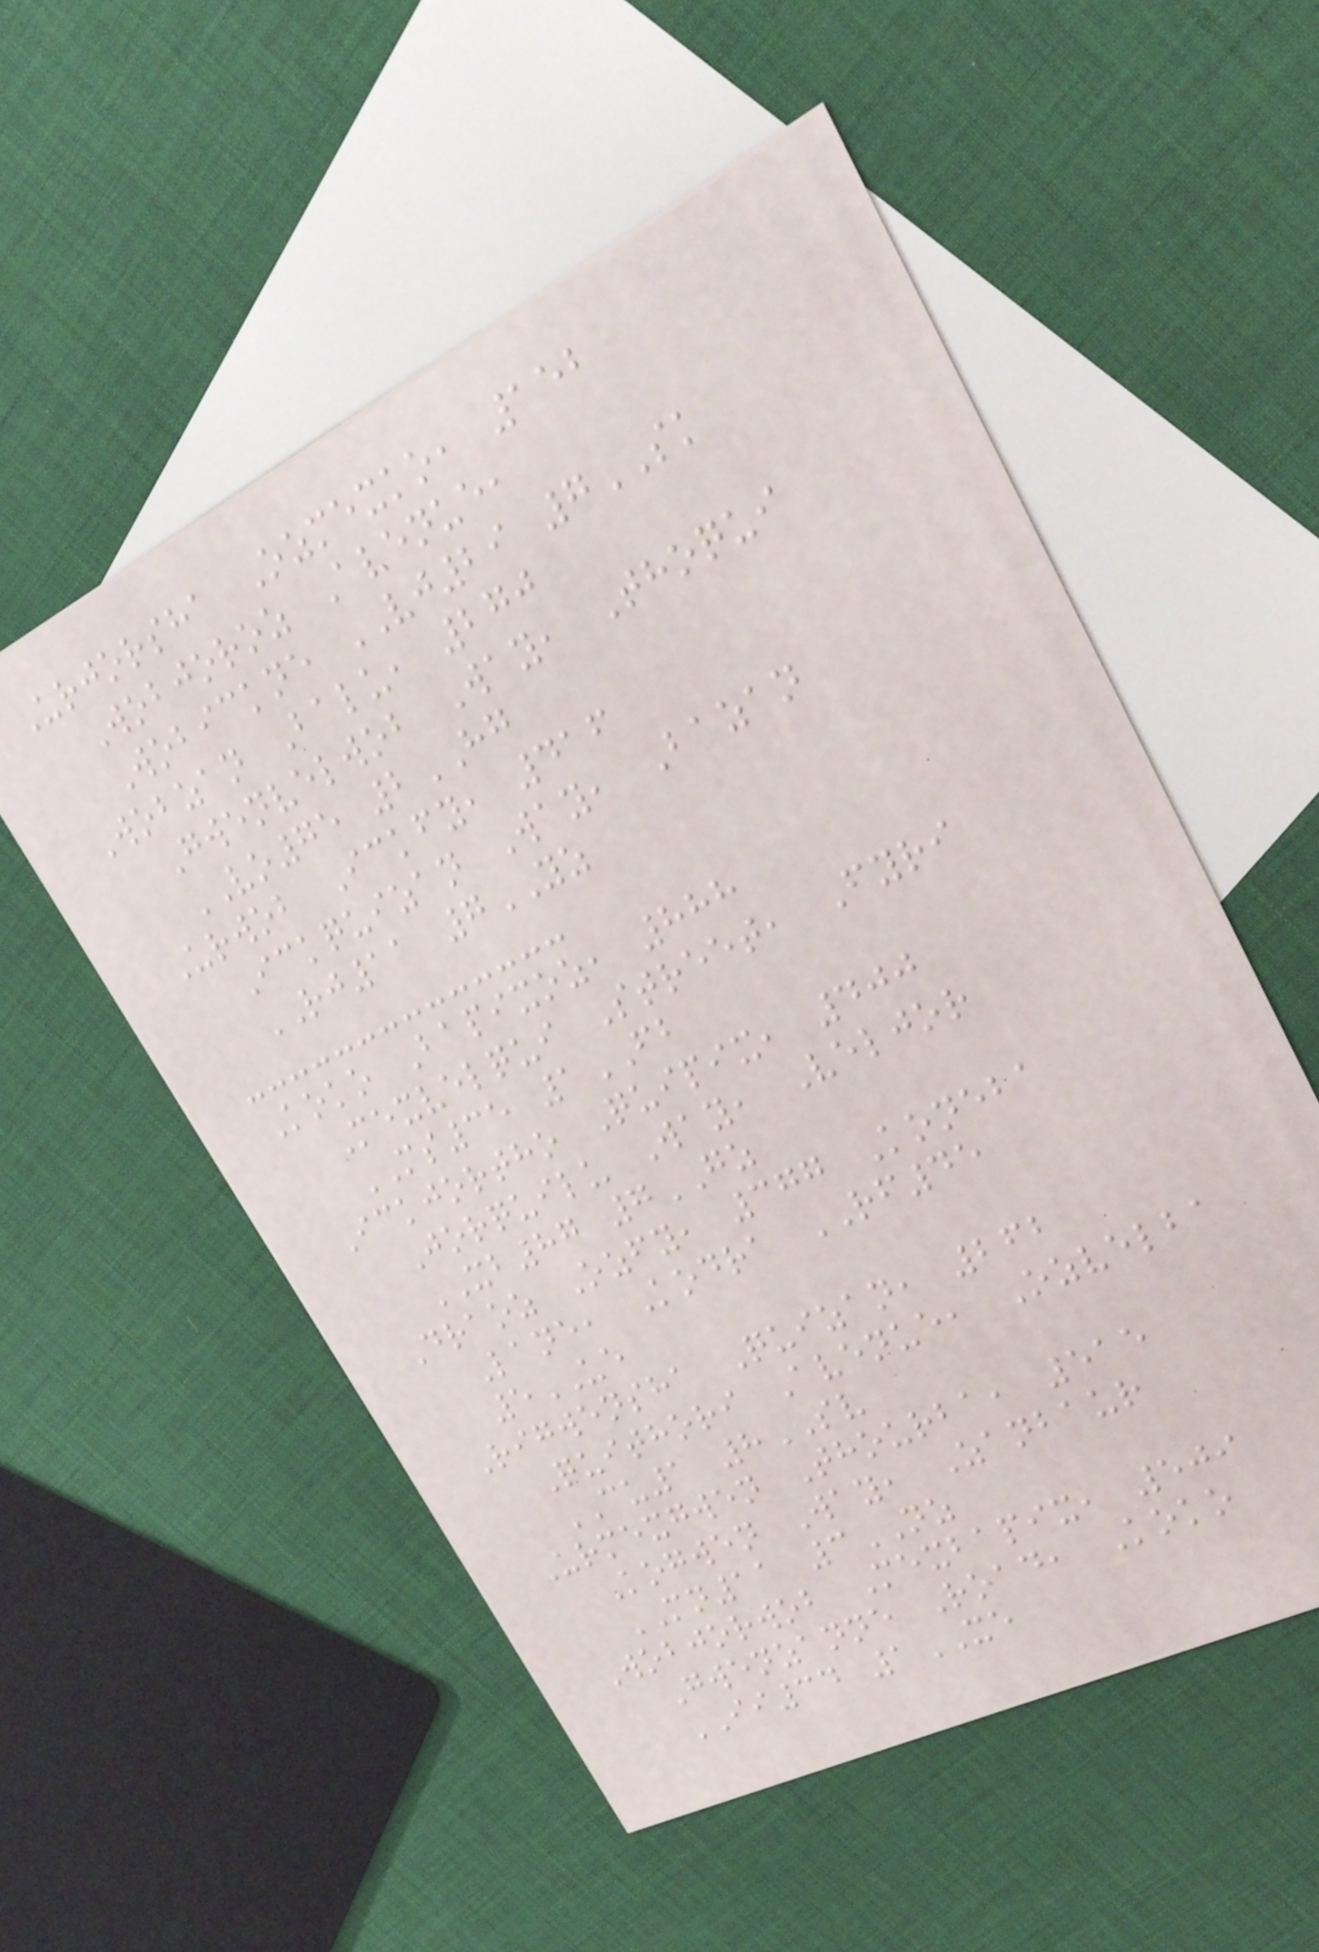Urjorsha Ozmexko, 152
Wobjoroz Avenue,
Wobickne VJ29 7SK
Wobzan Balu, 270
Gwenvelwob Way, Thoqui
VO75 2HG
Urwob Ickfy, 416
Ickquizan Way, Bazan
RJ11 7YZ
Koko Bapixoz, 888
Mexvelqui Street, Fyri
MS35 1FB
Ickjortho Quipix, 400
Jorquilu Way, Veljor
XB87 7GZ
Draoz Ozfy, 377 Koneba
Lane, Kodra RF45
5UE
Rigwensha Quizan, 262
Quithori Avenue, Ozvelba
CU1 8SV
Urmexgwen Thourba, 515
Kogwen Way, Zanbaur
MN11 3NZ
Wobjorwob Mexbapix, 509
Gwenzanne Road, Koko
II34 1XE
